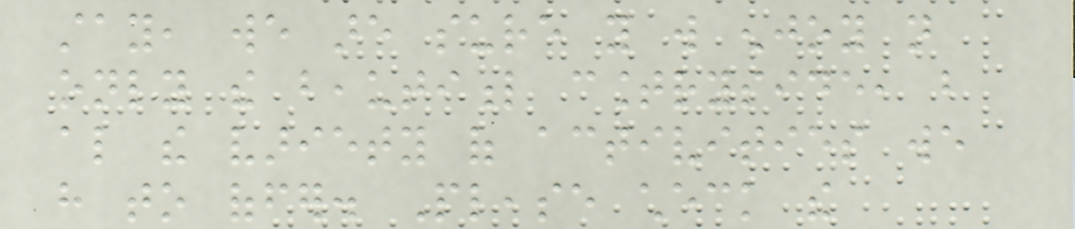stay, we are sure you will enjoy not
only the beautiful countryside, but
also the variety of activities we
have to offer. Please check the
